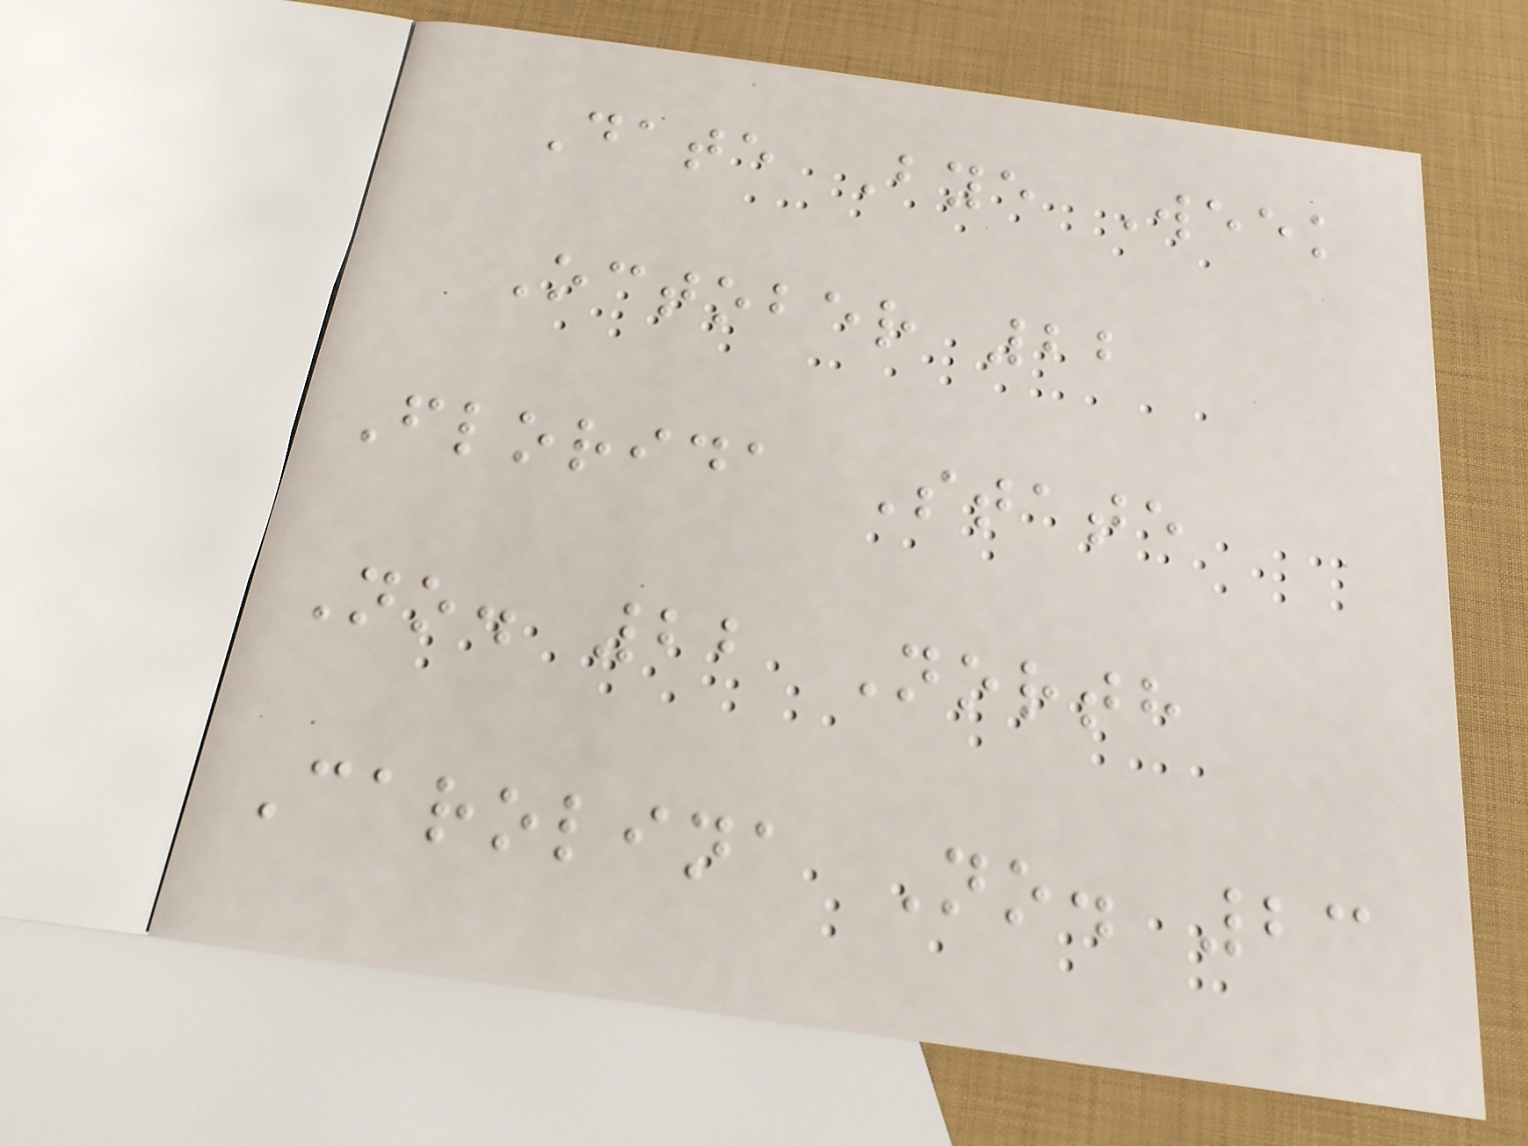Date Bye Week
October 22
Florida State
No. 22 North
Carolina No. 23
